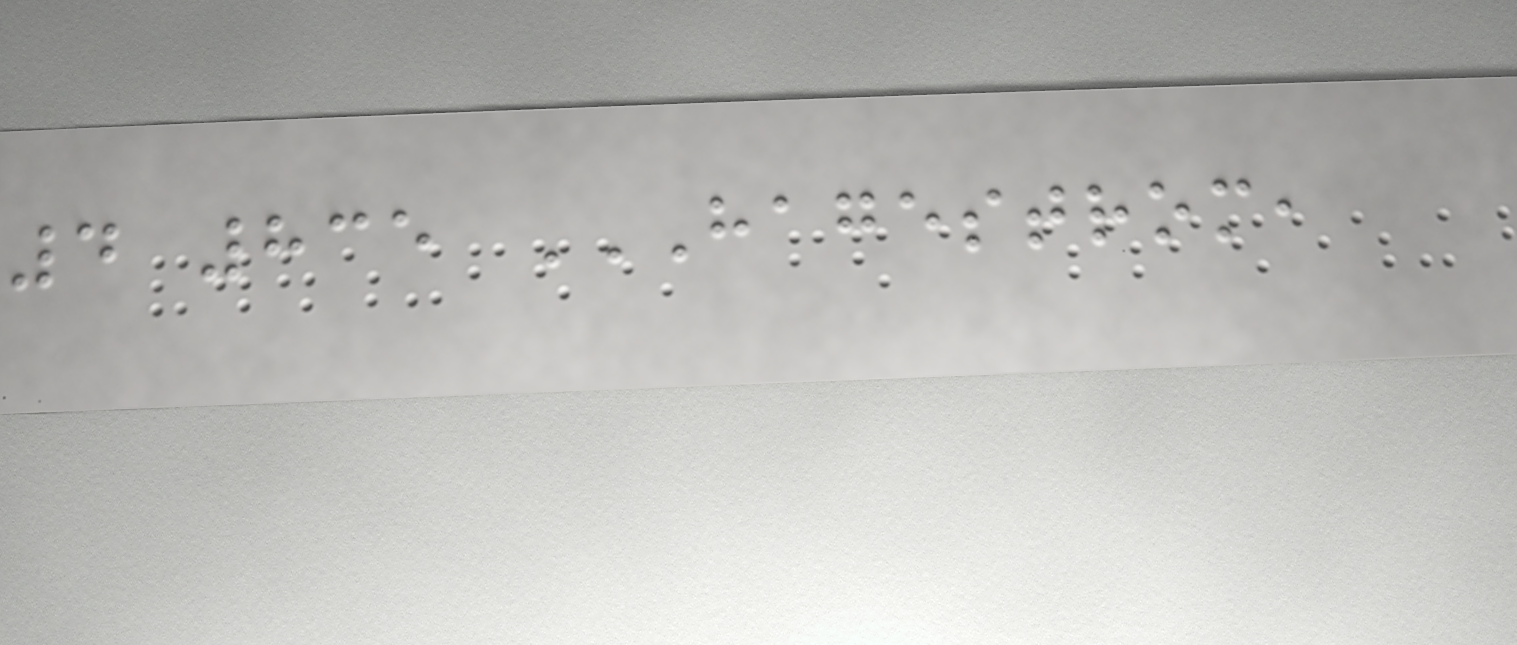4 835 HAGESTROM,
